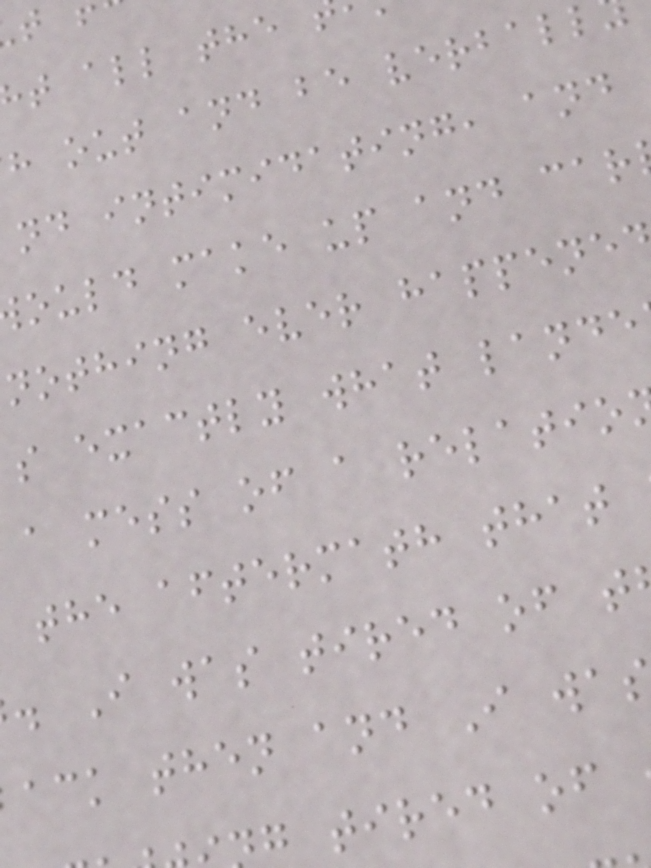t all the
h out and be verball
nd intimidating, and
ould make up and car
nothing ever happene
s exactly what lande
a mess of a relatio
the aftermath that
. I was tired of t
ack then and I wa
g tired of
